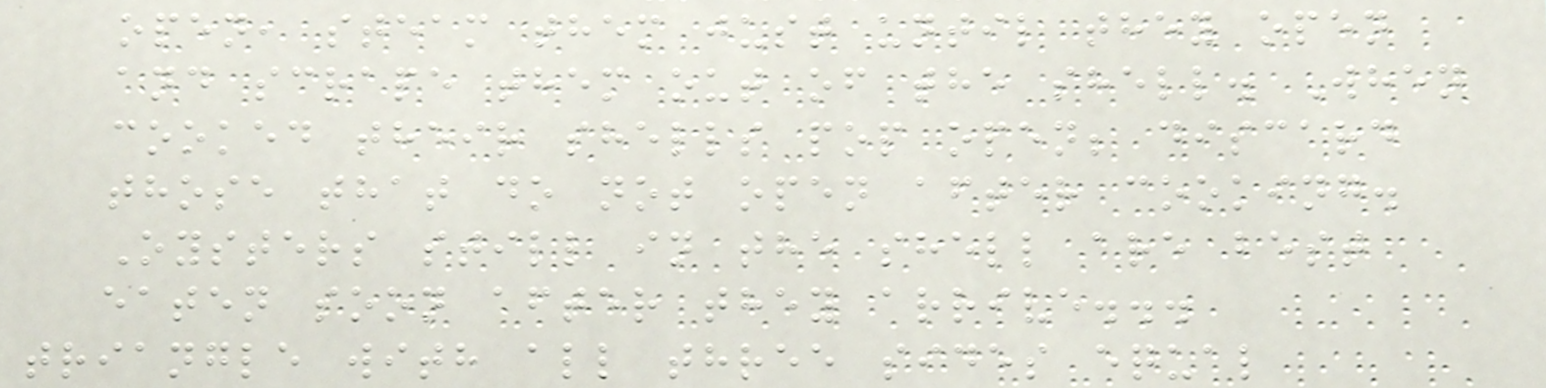open, steam them just until they open
and scrape them out of the shell. When
cooked their shells pop open; discard
those that do not open after cooking.
Oysters still in the shell are best
eaten soon after they arrive...
triangle with all three sides equal
